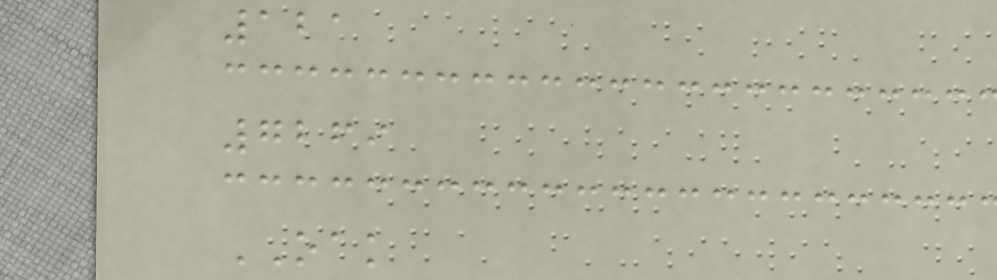121
7269
OAK
